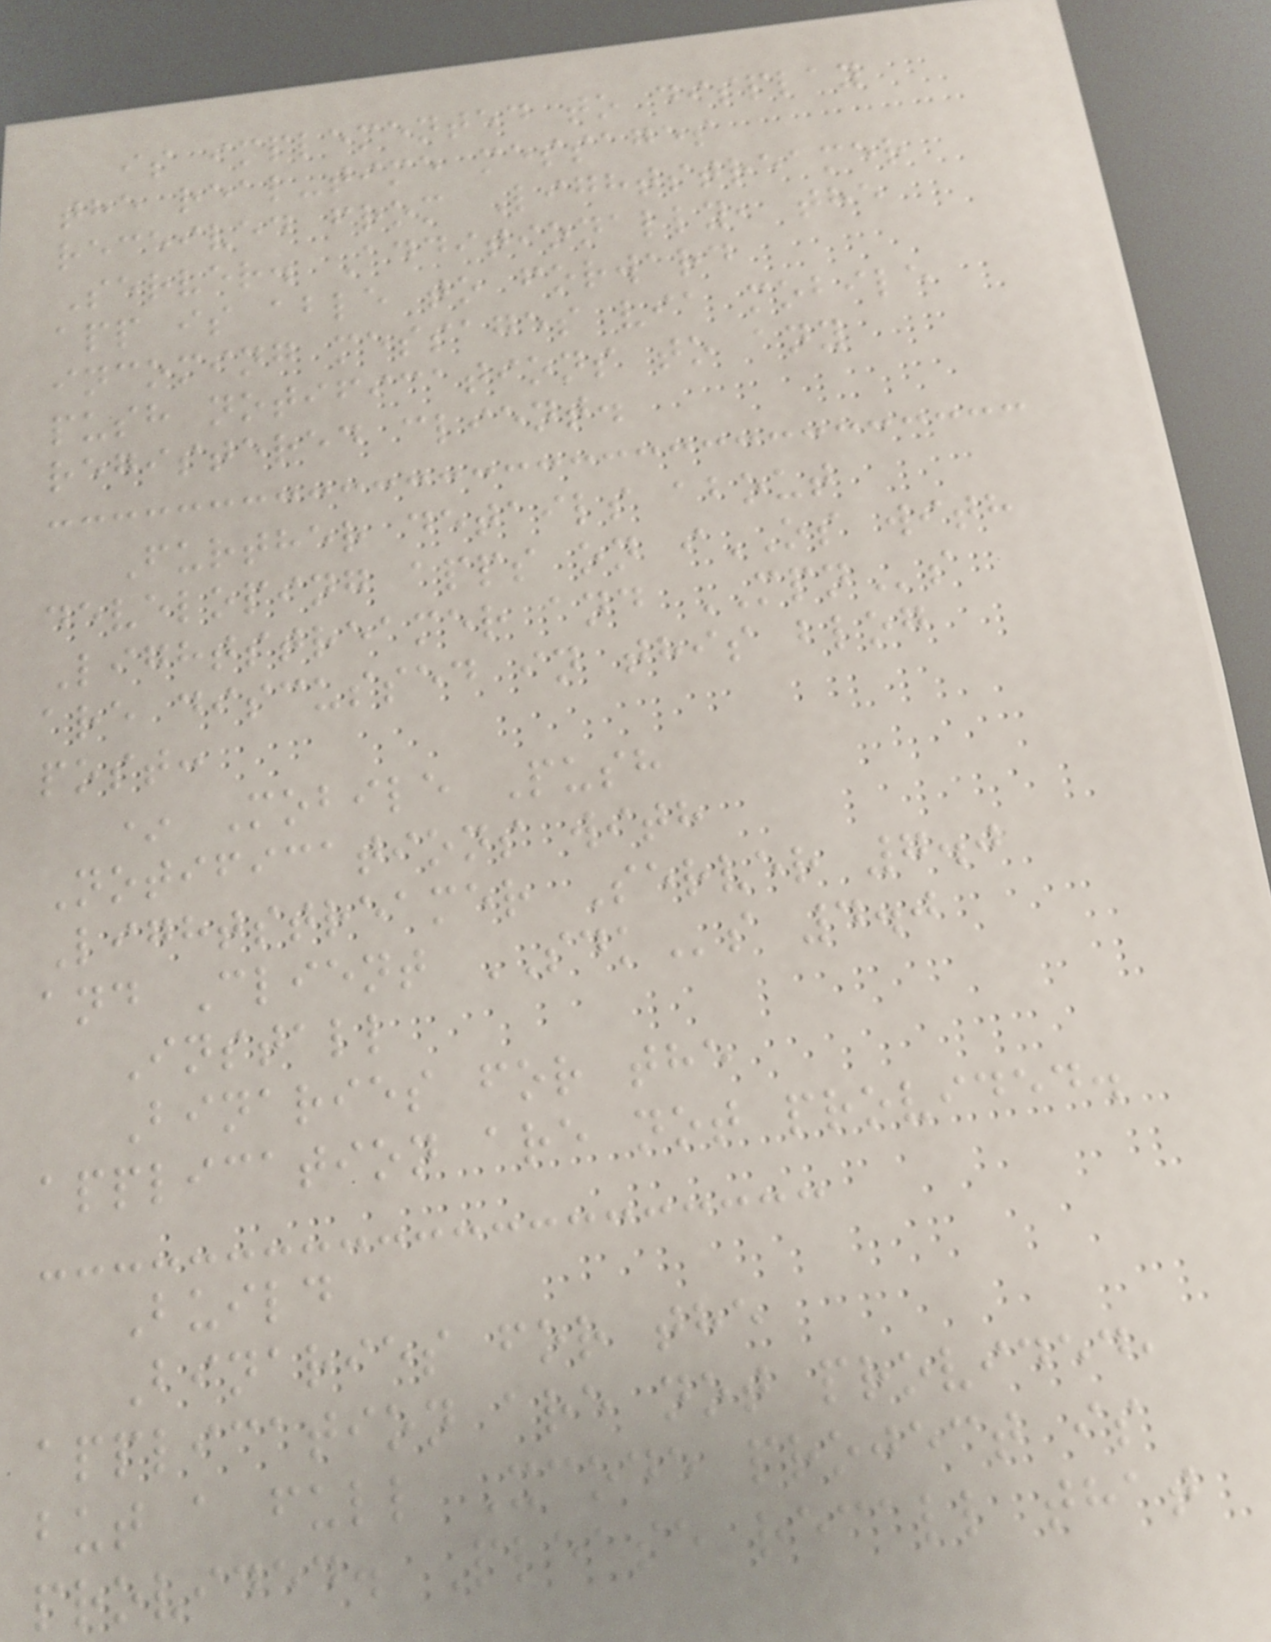is implemented to display
the real-time messages
received from Lightstreamer
Server. Additionally, the
app is able to forward
incoming messages via mobile
push notifications to any
registered client.
Further details about
developing apps on iOS with
Lightstreamer and MPNs
are discussed in this blog
post:
* Mobile Push
Notifications with
Lightstreamer Server 7.0
and Client SDKs 4.0
Install
Binaries for the
application are not provided.
Build
Binaries for the
application are not provided,
but a full Xcode project is
provided. Please recall that
